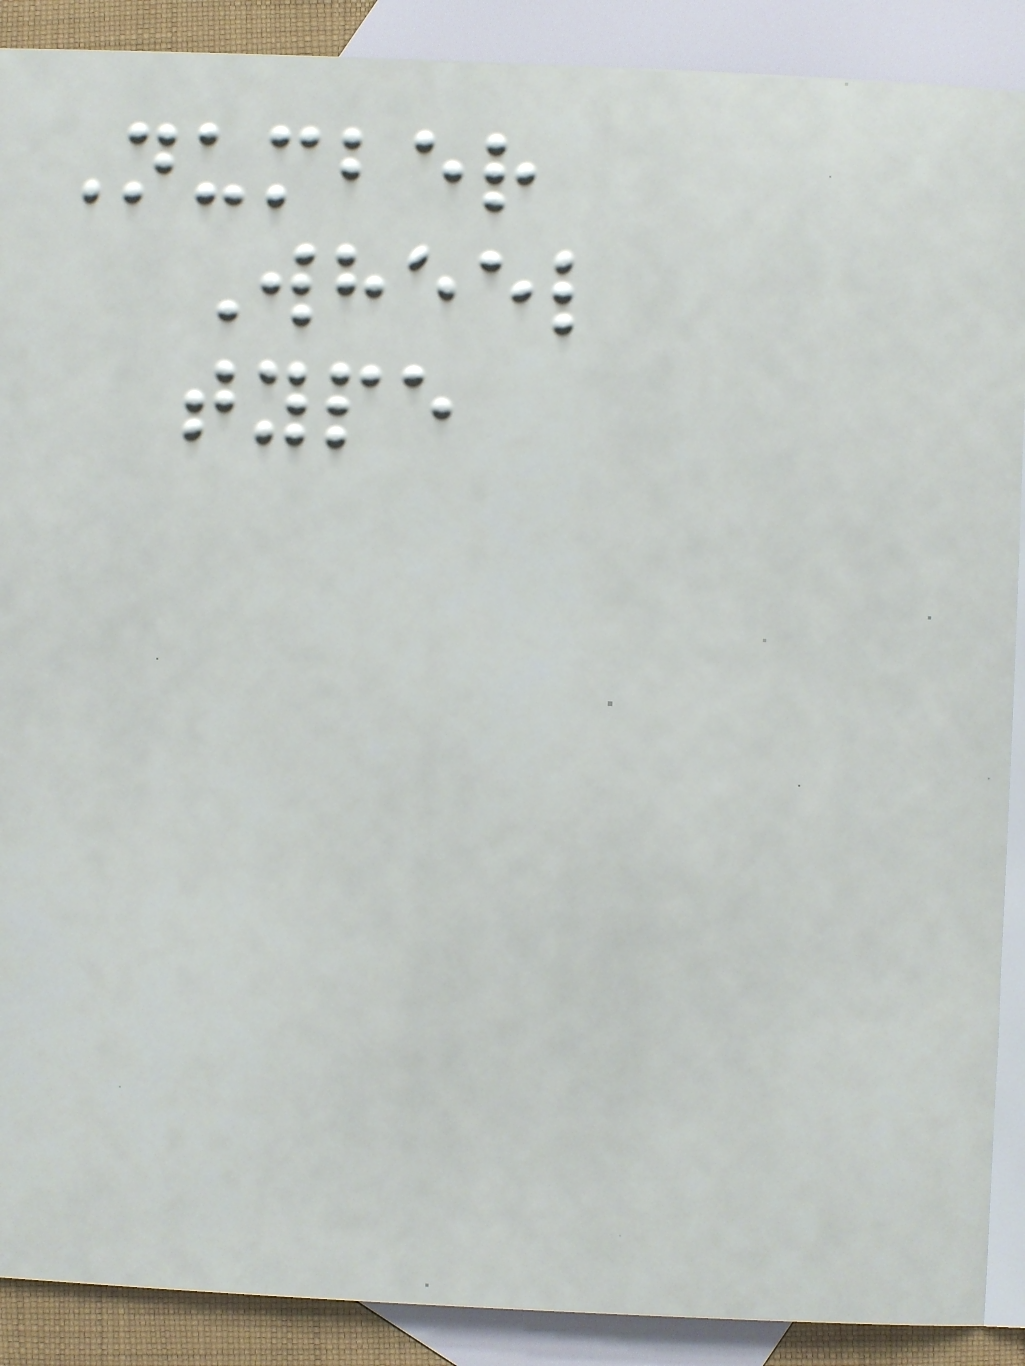Number
Wheel
type
